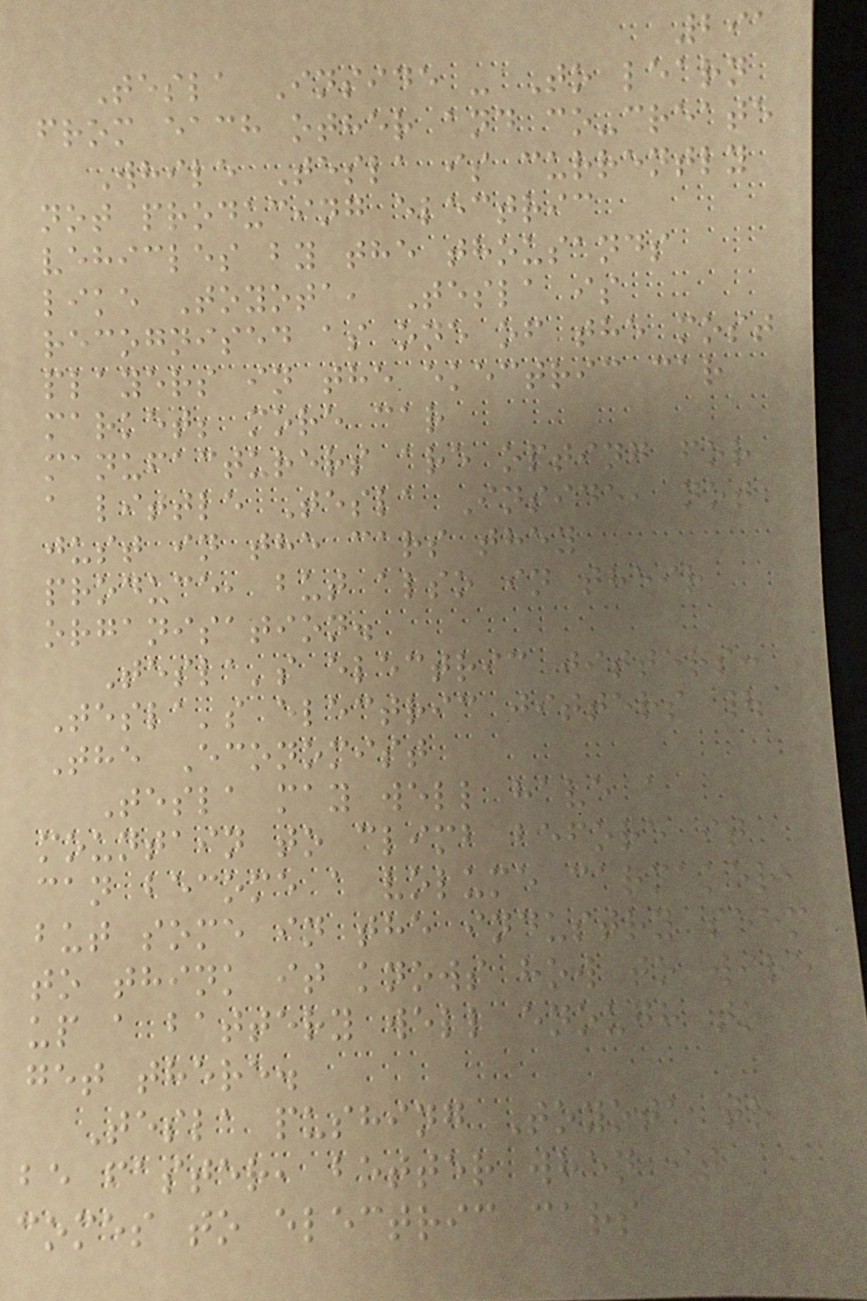291
Tesla Inside - To learn
from each other and co-create
While Tesla is currently
not producing electric
vehicles by the thousands
like Toyota, Tesla is
recognised as one of the most
players in the ekectric car
market; more car
manufacturers are opting for
a little Tesla Inside, not
just in the cars they
produce, but also in their
organisation.
Tesla's electric jitters:
Tesla's electric jitters |
The Economist
Tesla may well have a
mountain to climb before it
can become a volume carmaker,
but some in the industry seem
to think it knows how to wire
up a battery well enough to
get there.
Tesla pushing Toyota to
be faster, better when it
comes to electric cars
